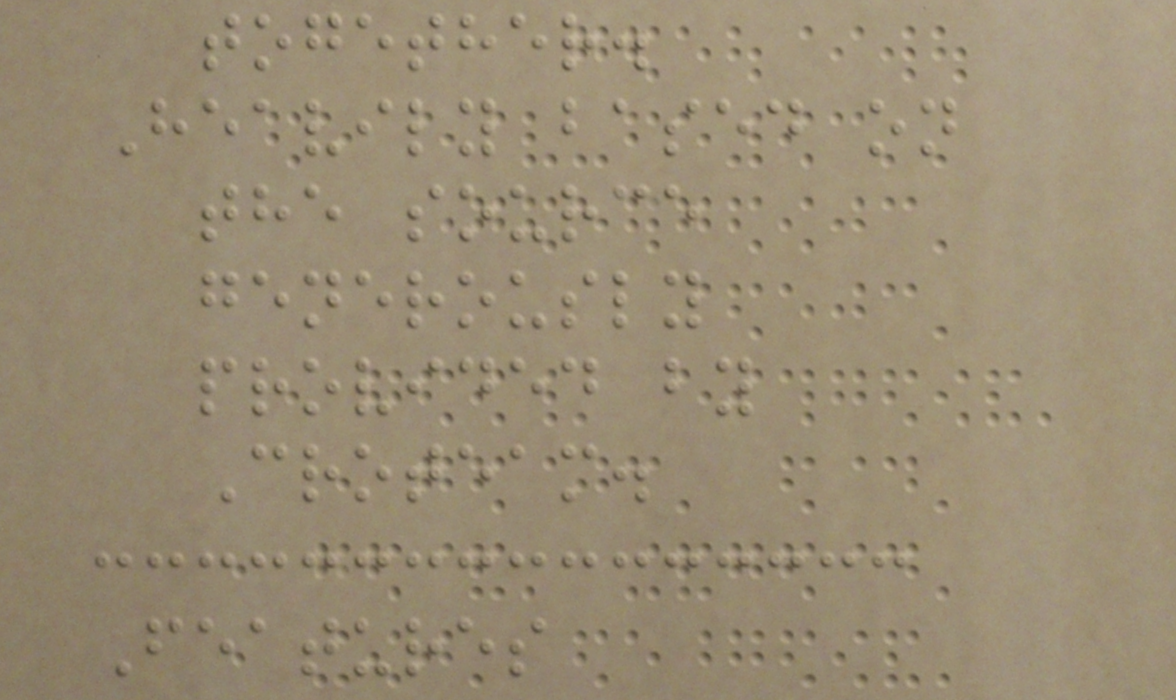together.
Heavily based on
the source
generously
provided by
Croteam.
Features
